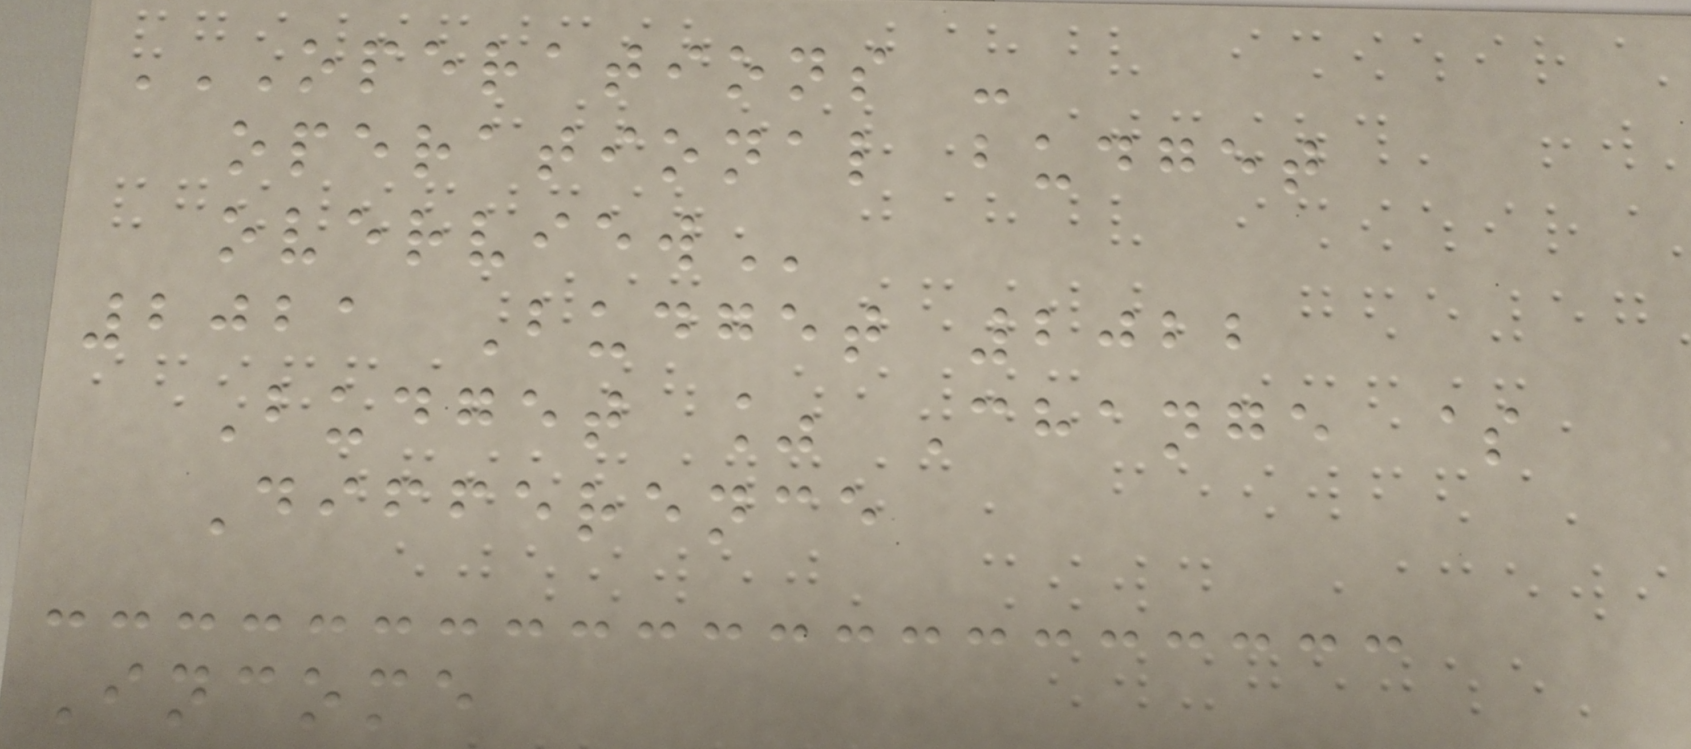OPERATIONS -
OPERATIONAL BUDGET
OVERVIEW
2021 Budget 2022
Budget % Change $
Difference
Income
